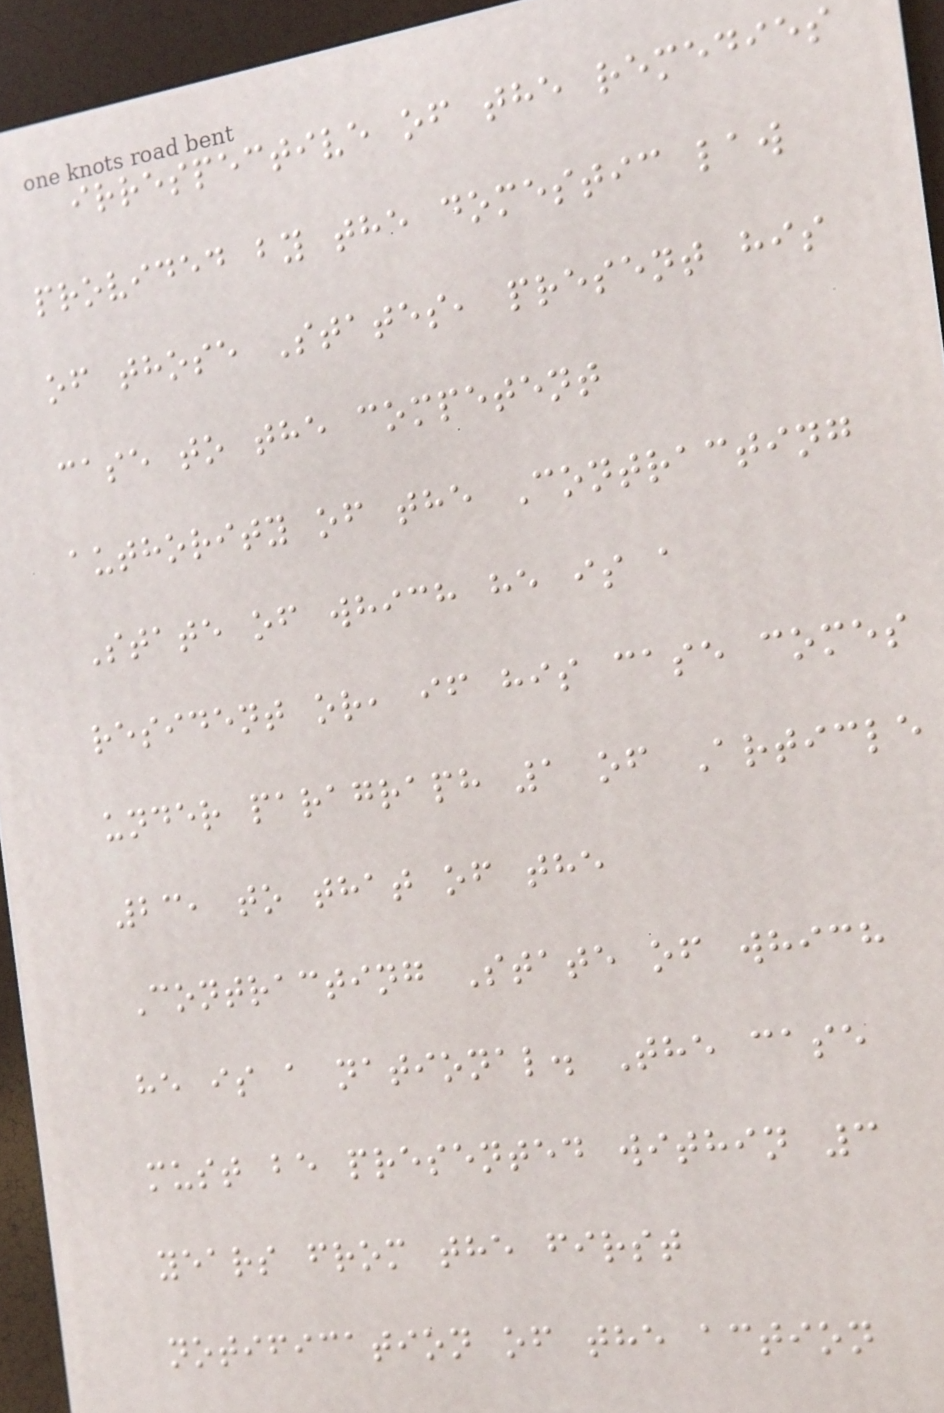irrespective of the remedies
provided by the domestic law
of those States, present his
case to the competent
authority of the Contracting
State of which he is a
resident or, if his case comes
under paragraph 1 of Article
23, to that of the
Contracting State of which
he is a national. The case
must be presented within 3
years from the first
notification of the action
